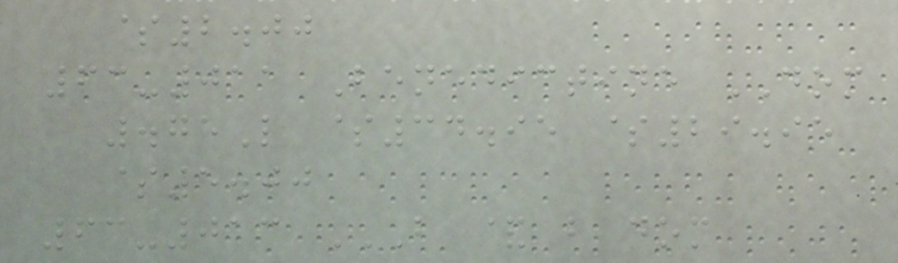$2.00
63-011 Benedictine DOM
.75L $34.95 $29.95
$5.00
63-013 B & B DOM
